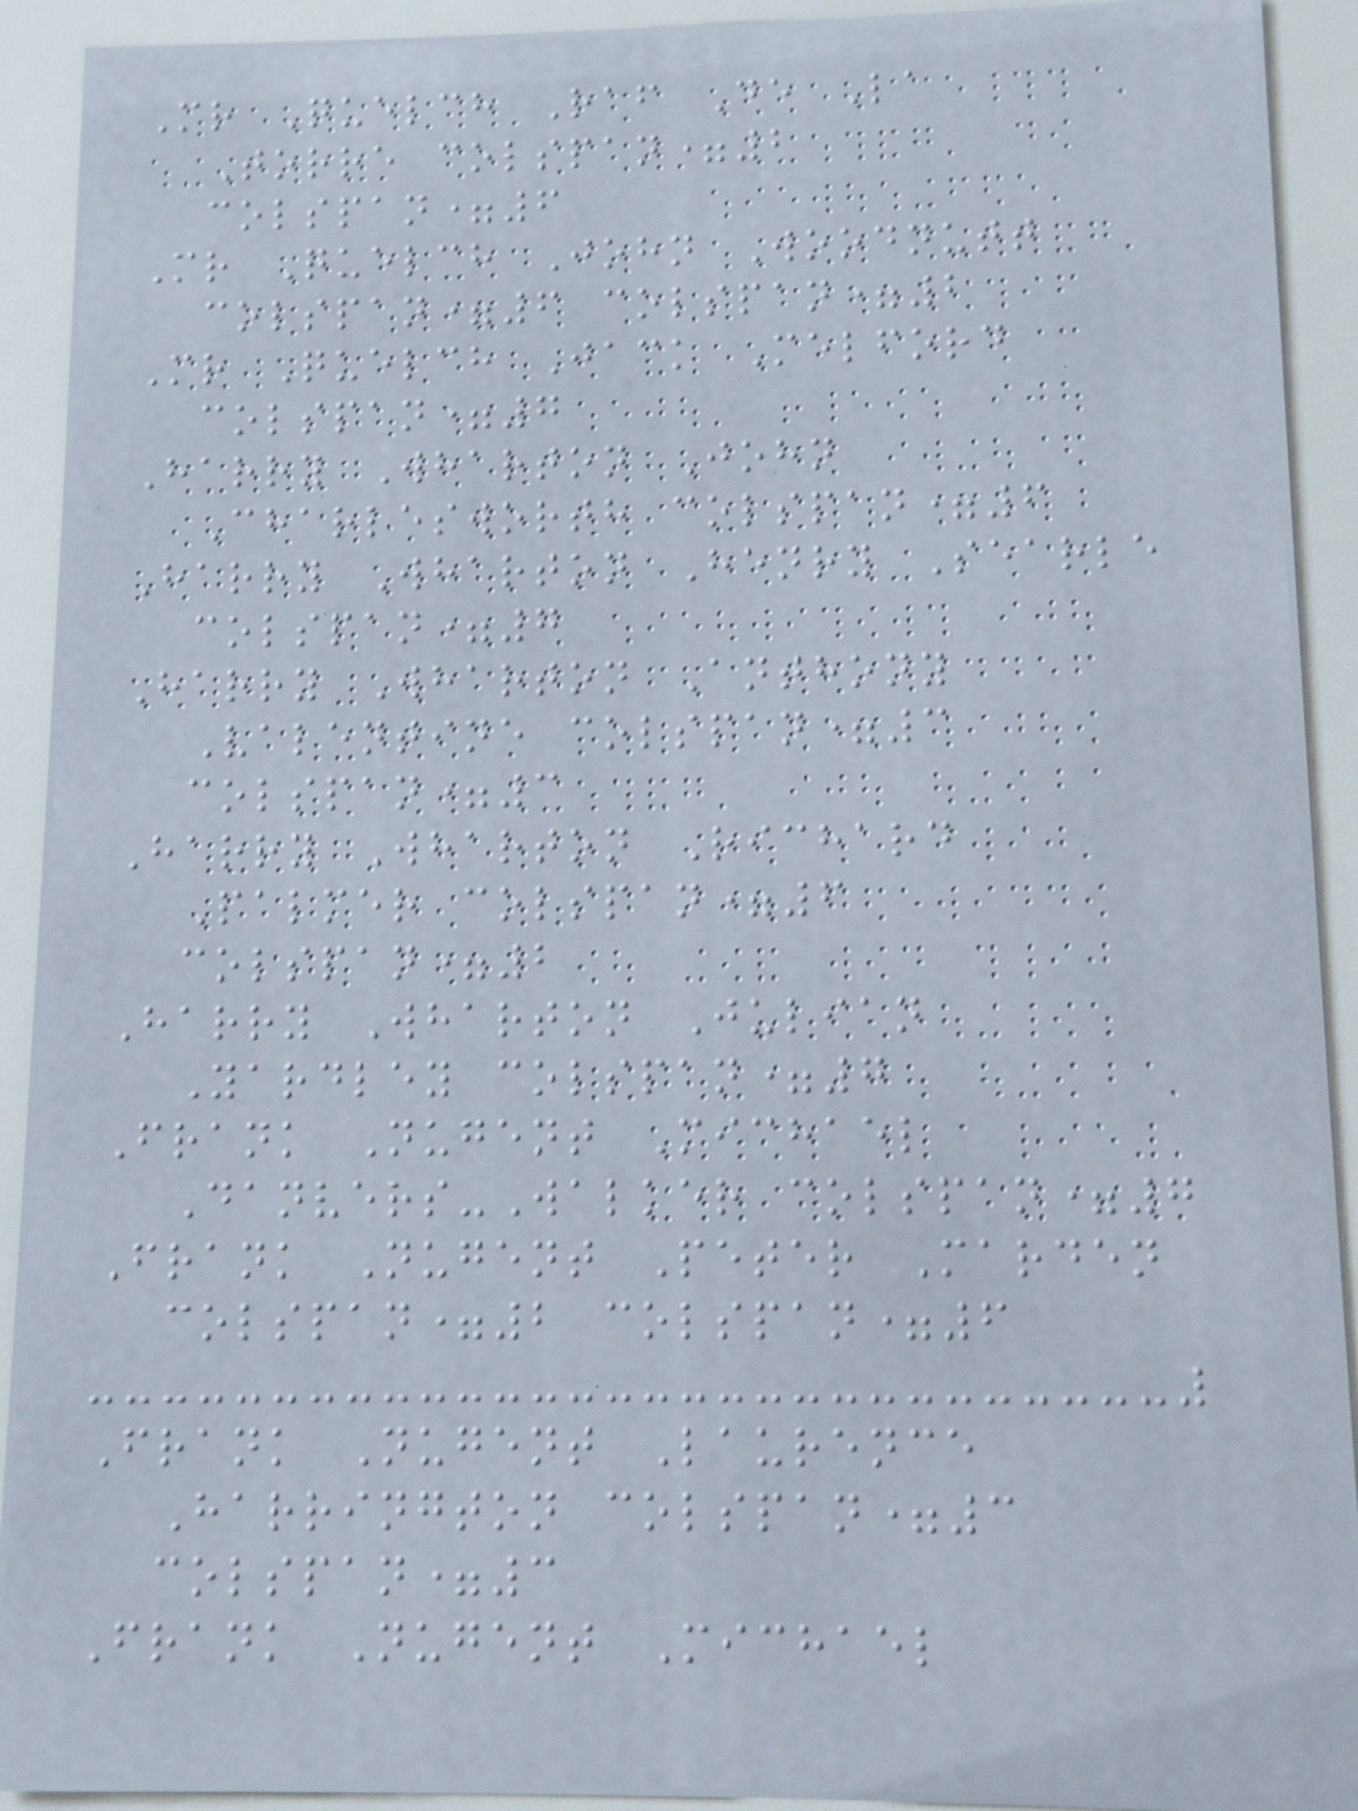Mr Quelch Raf De La
Torre colspan=2
colspan=6
Mr Quelch John Woodnutt
colspan=6 colspan=2
Mr Quelch Jack Melford
colspan=7
Harry Wharton John
Charlesworth colspan=6
Harry Wharton Henry Searle
colspan=7
Harry Wharton Anthony
Valentine colspan=3
colspan=3
Harry Wharton Richard
Palmer colspan=6
colspan=2
Harry Wharton Julian
Yardley colspan=7
Frank Nugent Michael
Danvers-Walker colspan=7
Frank Nugent Peter Marden
colspan=2 colspan=6
Frank Nugent Laurence
Harrington colspan=3
colspan=3
Frank Nugent Michael
